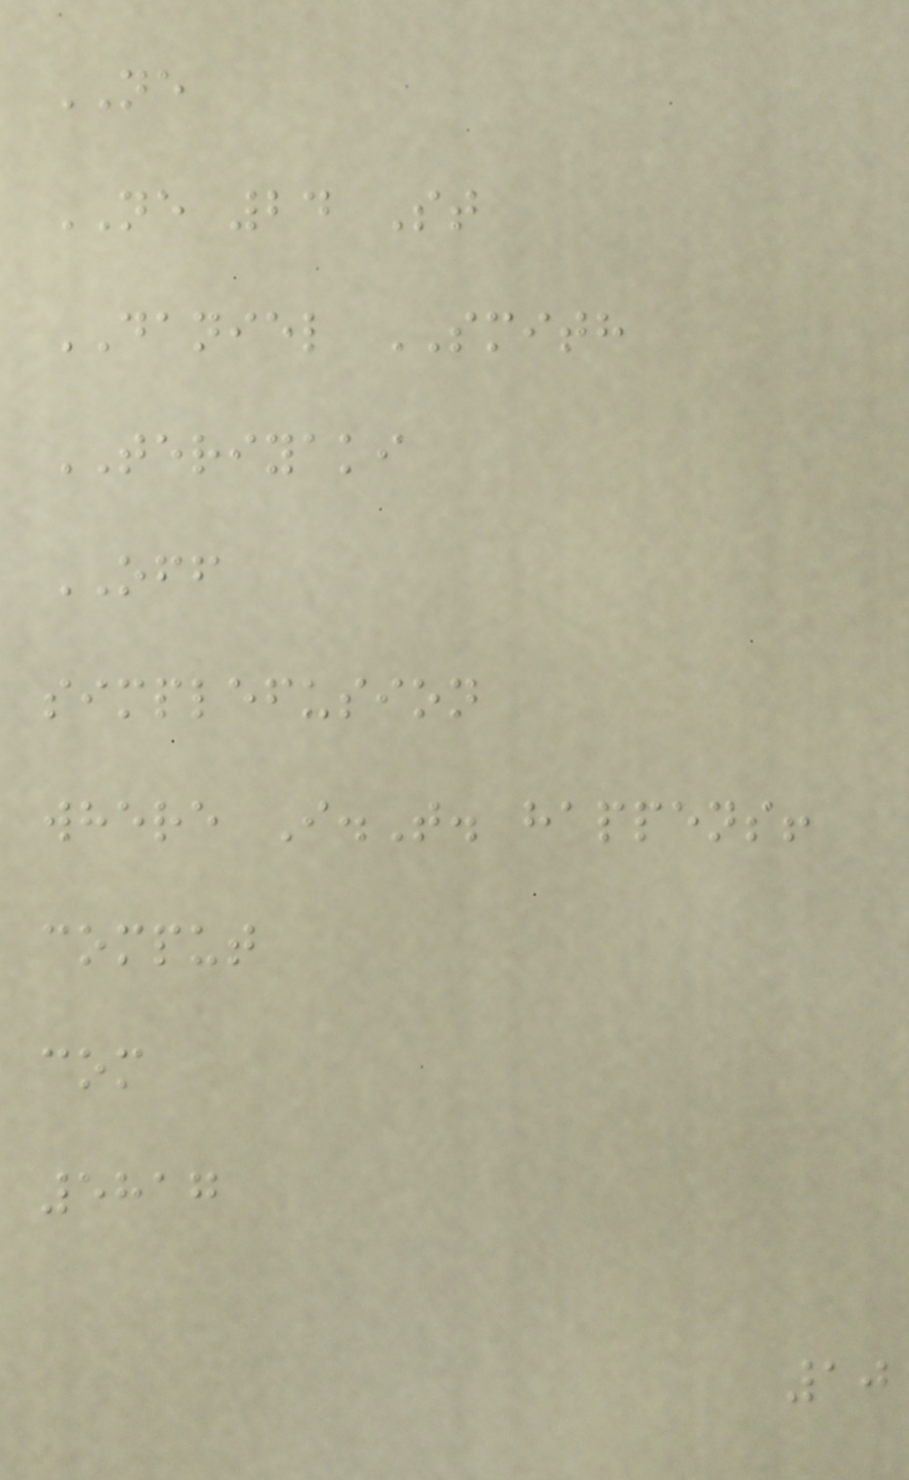NE
NE 24 St
DANIEL SMITH
TERIYAKI
OFF
simplefusion
where I.T. happens!
comput
com
5817
10
